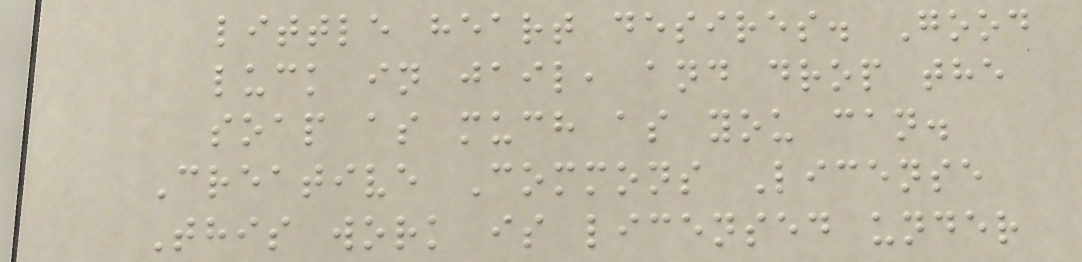little heart desires. Good
luck in jail, and drop the
soap as much as you can.
Creative Commons License
This work is licensed under
